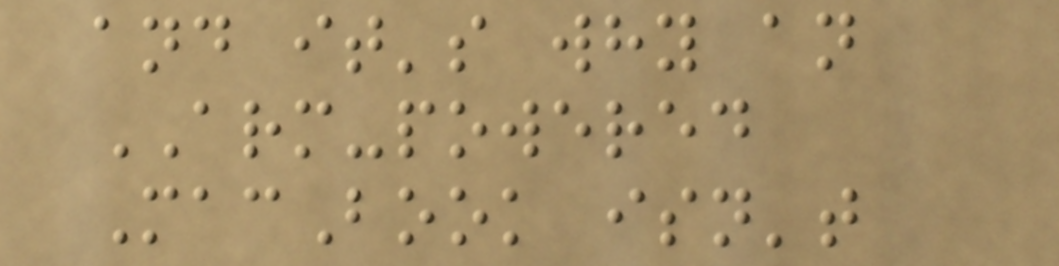and it's why an
ARM-powered
MacBook isn't
